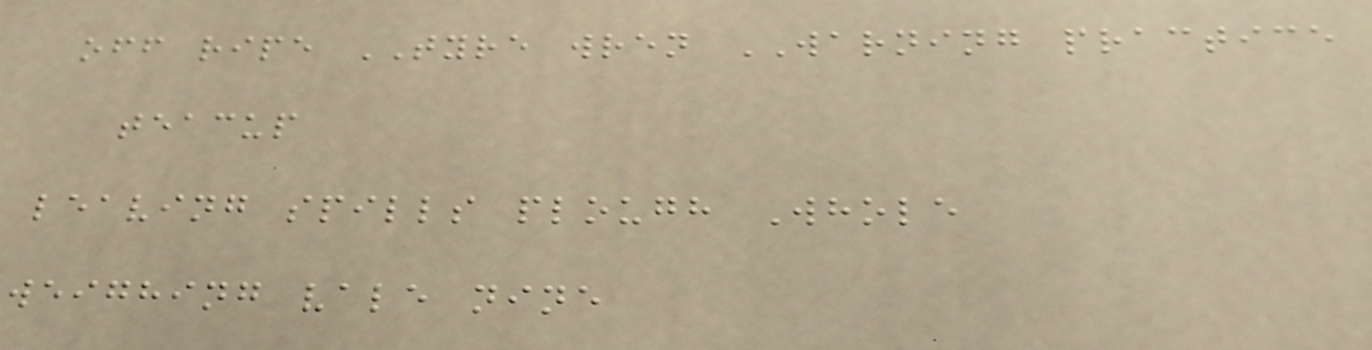off ripe TYRE wren WARNING practice
teacup
leaving spills plough Whole
weighing vale nine
